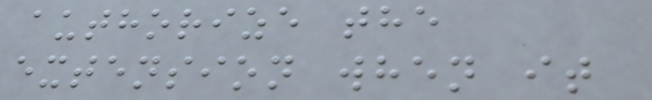authorize the
extension when it
